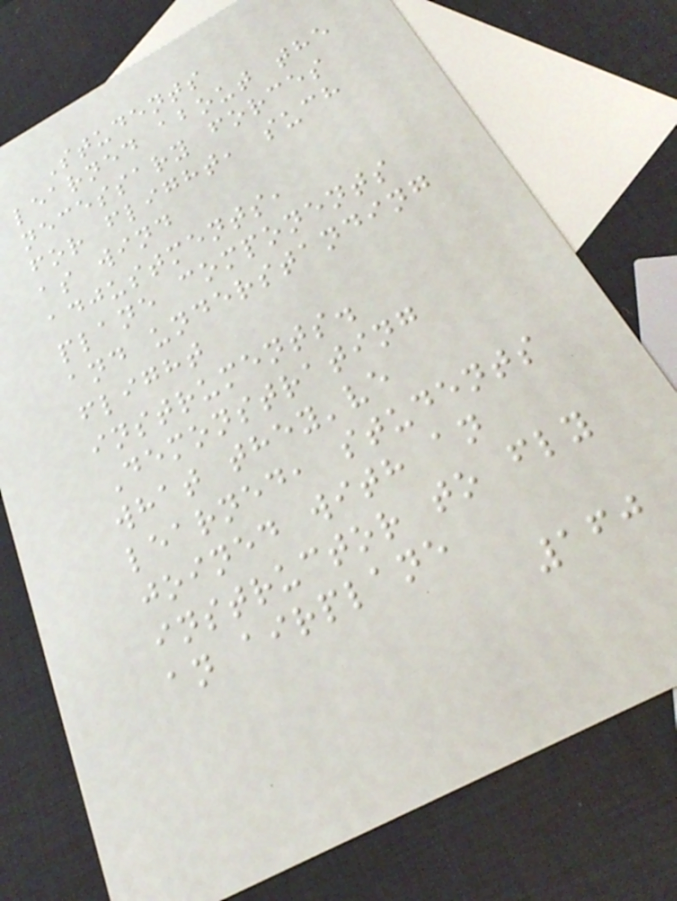Students
learned about the
necessary forces
for flight, such
as wind
adjustments,
plane components
and understanding
flight
instruments.
Demonstrating
what they've
learned, students
joined with an
instructor to fly
an airplane
160
